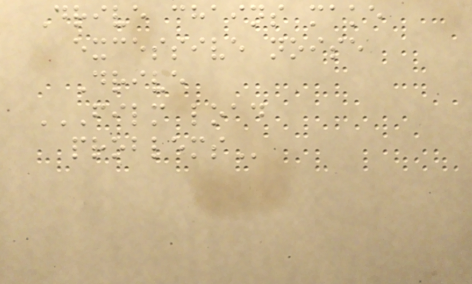Drive chains make
excessive noise
Drive
FILM LOAD
PROBLEMS
